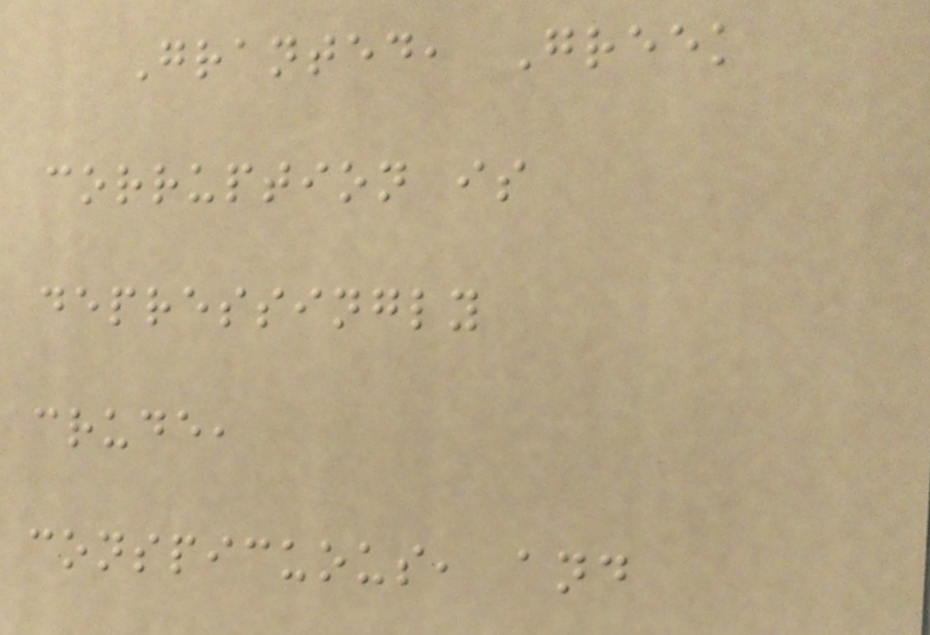Granted, Greek
corruption is
depressingly
crude,
conspicuous, and
